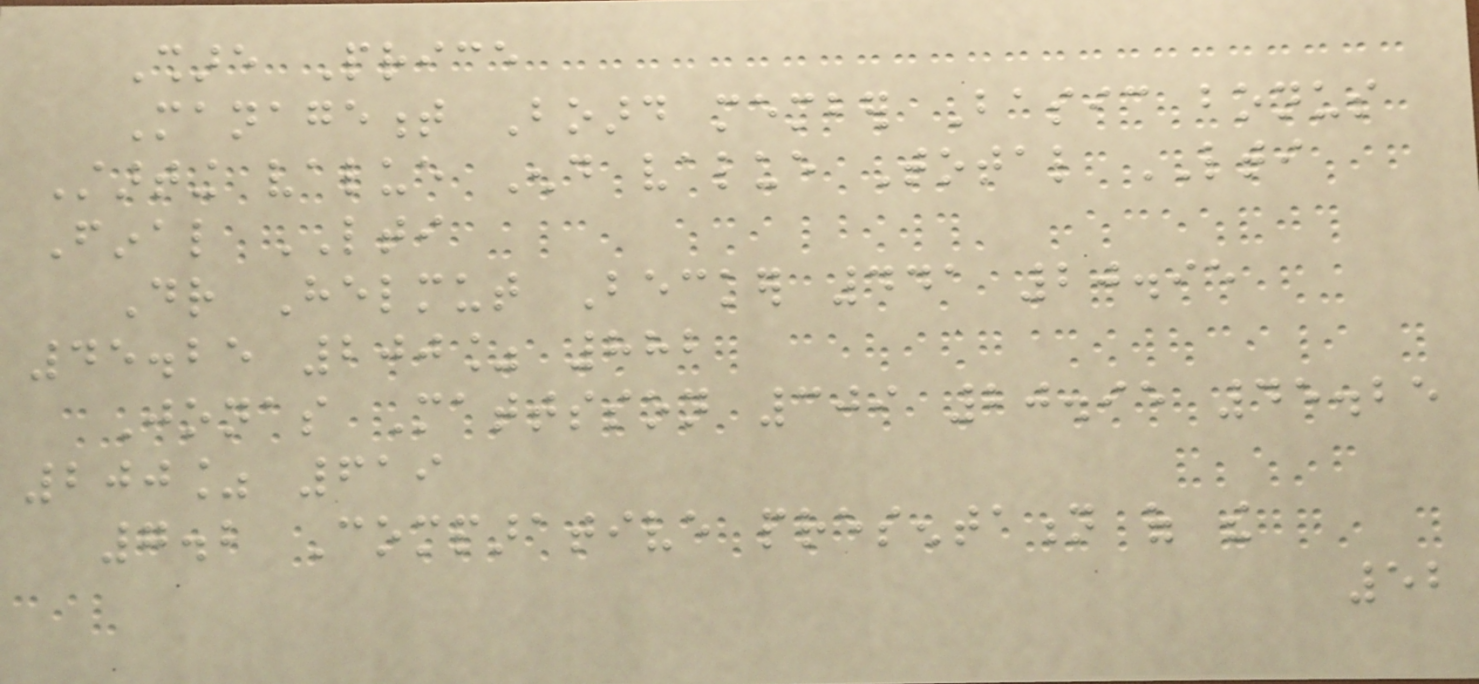Share Price
Management Board member Basic bonus
Starting value End value Total LTI
Final LTI
Dr Helmut Becker 441 20.95
45.25 200% 882
Jonas Mattsson 309 20.95 45.25
200% 619
7.2 Comparative presentation of the
52
